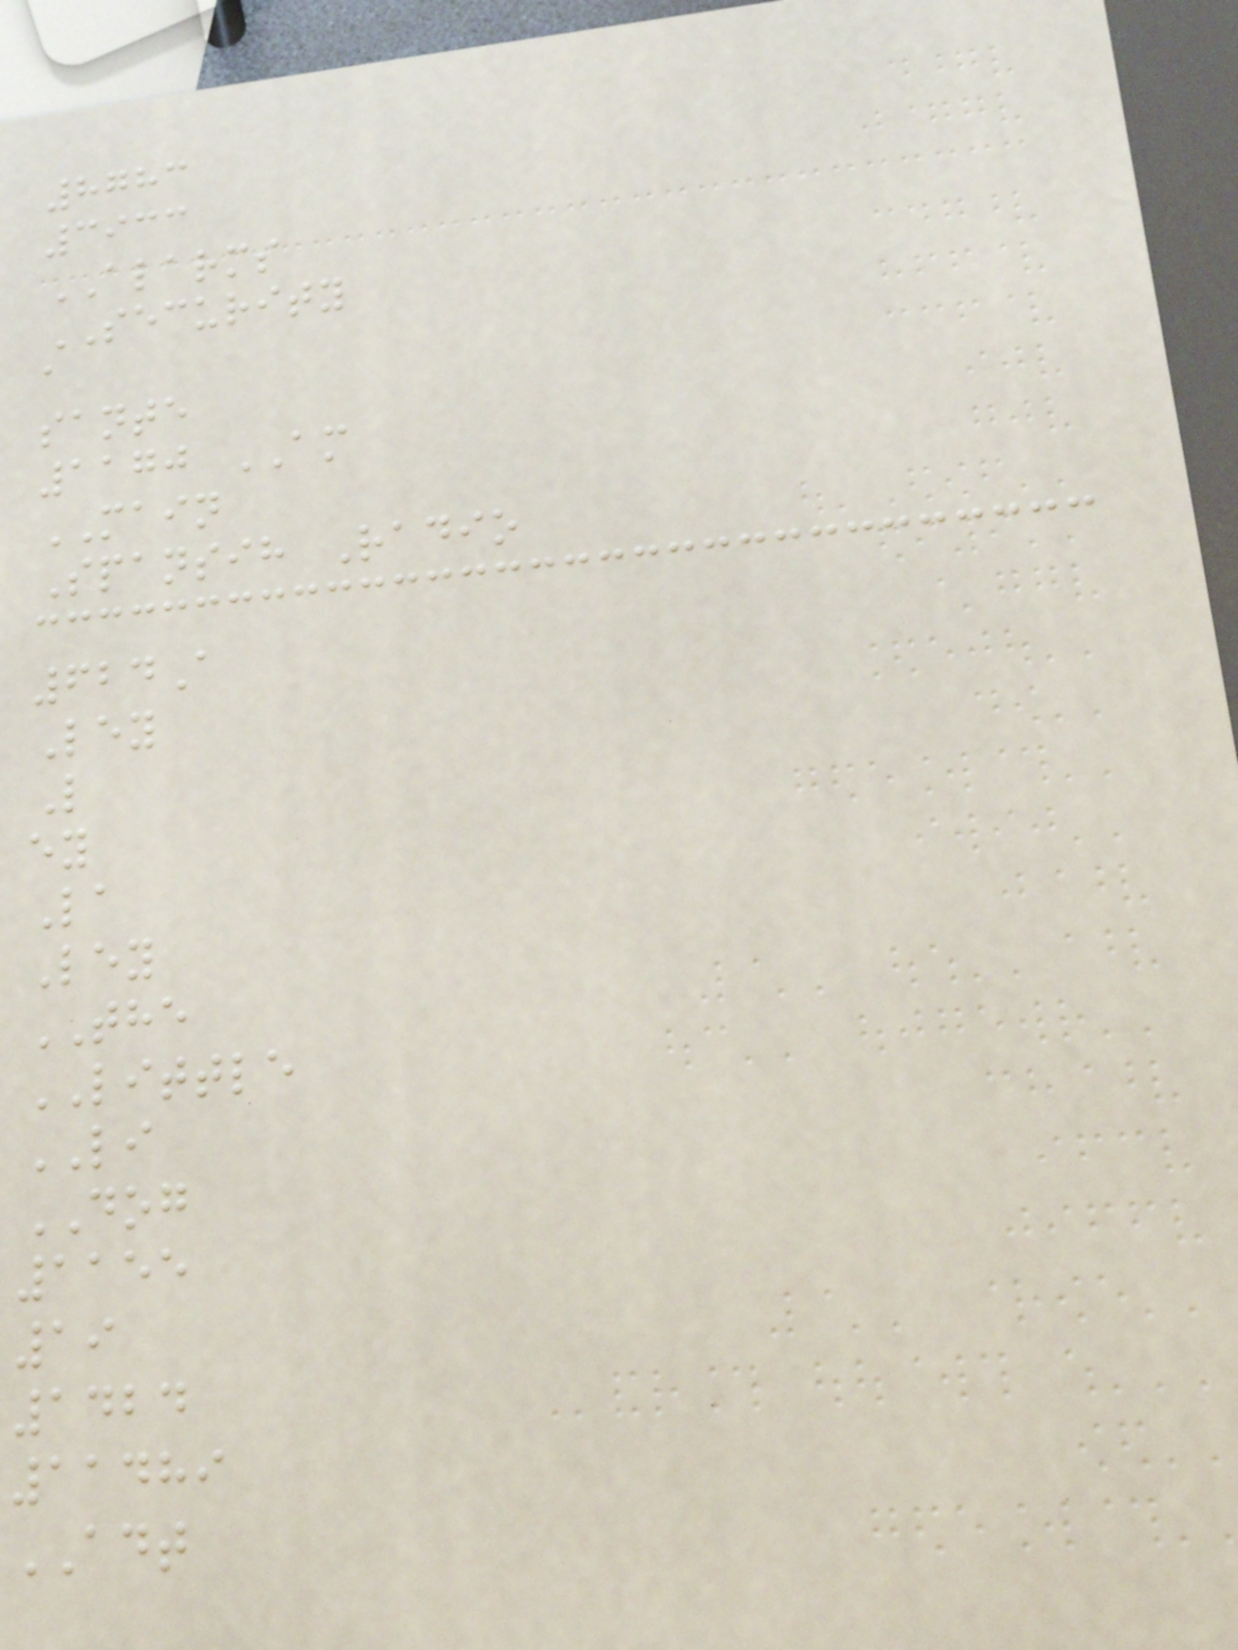8783
3933
ALARMS
SECURITY
a
sante
1170 AM
MAIN
Spansih Radio
624A
Ley
L
ey
La
Ley
THE
LITTLE
LI
DOG
1155
19
1424
11489
ADT
